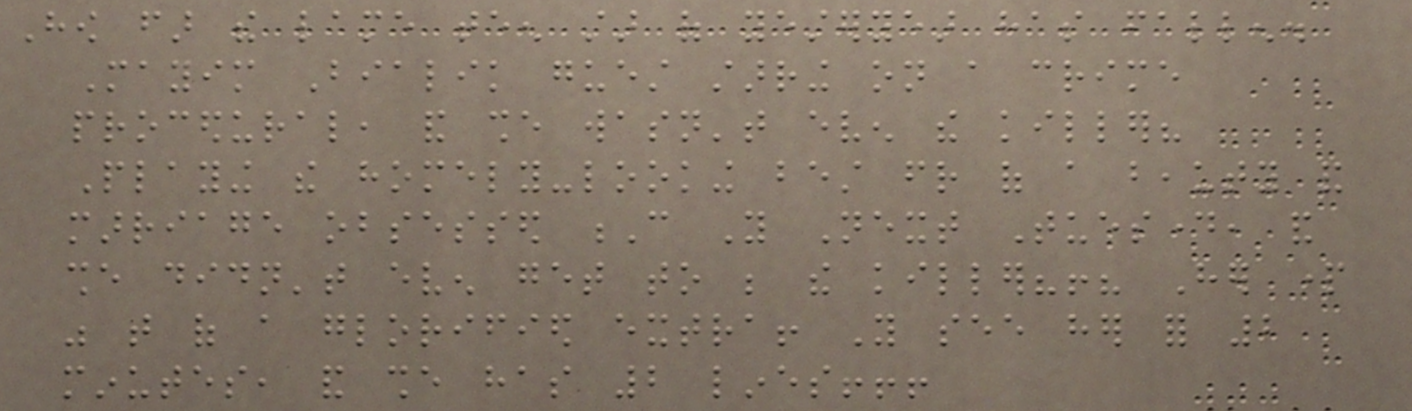How far the lame teen star of yesteryear has fallen.
Mayim Bialik guest starring on a crime
procedural, and she wasn't even the killer?
Playing the homely-looking best friend of a beauty and
marriage obsessed C You Next Tuesday, and
she didn't even get to be the killer?!? Her part
was that of a glorified extra! You see her for 2
minutes, and she has 2 lines!!!
